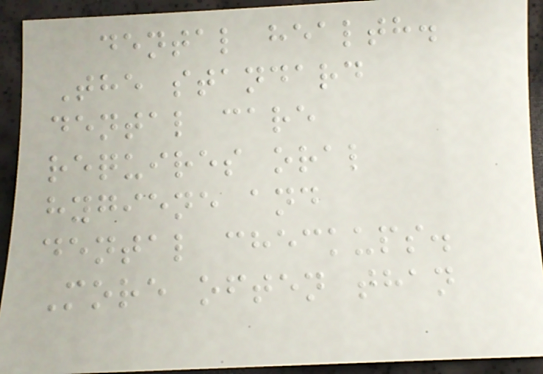dental health.
The standard
dental care
requires oral
hygiene and
dental checkups.
More often than
